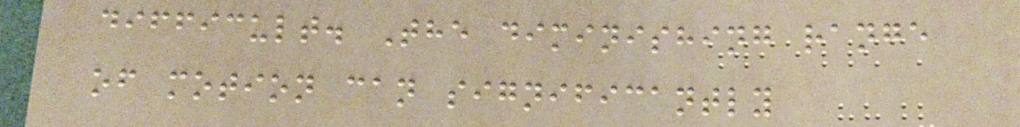difficult. The diminishing range
of motion can significantly
